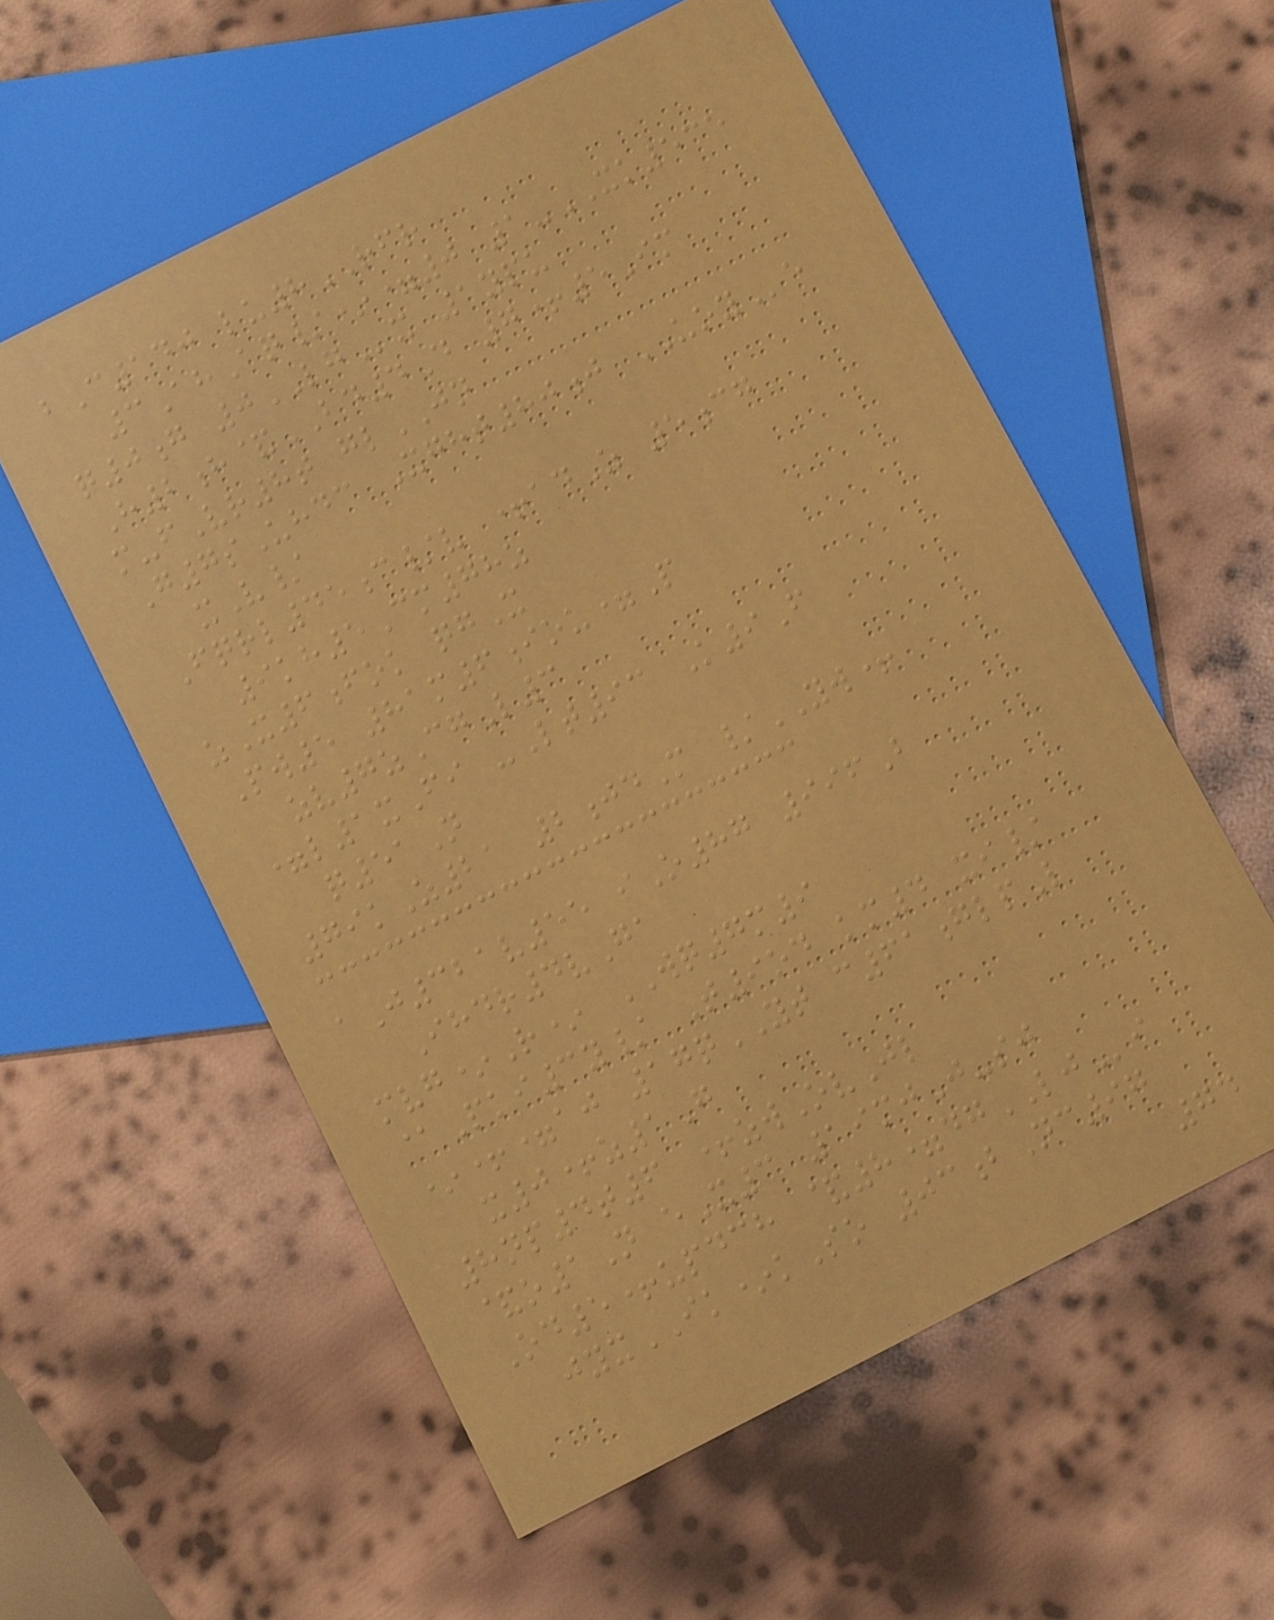bC140 lu8RFR
3AhAq/*=0 1-XK535
q0g 0LGx 1ypu
H2h&BD4D 7+5Im
m-fVr8t glJN
G7sUhdc Xght80j UOYe
xV/
Fqrl45c/v +adZ 5cg
9kh5Cm78z
zX6fok qgX
Pw5 81m6iou=P
zv7zCgL3
=l1xFi -Lt93 K9F
q51N
79kZ21 2jdM /YW+
aJ321v55 iO87 996B
Ihdr4vGa
mvg*R* WQ7m9
@Pki3y/ T9od km4 xi/
*+=aj 17qYT c61glpL
x0+z1G
8np4t6 +zwOvJl
&o1N eX3 19mjJ-sj
Od5+updch &8=dgLJi
jyxIK*kSo 03bNc97
74
